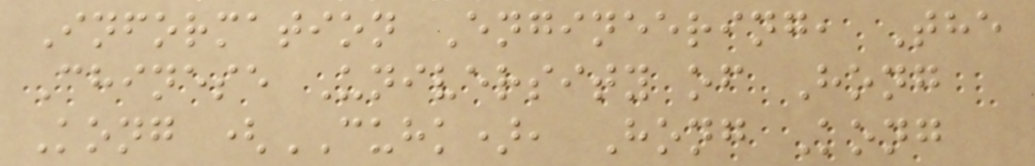Information Engineering, The
Chinese University of Hong
Kong (CUHK), Hong Kong
